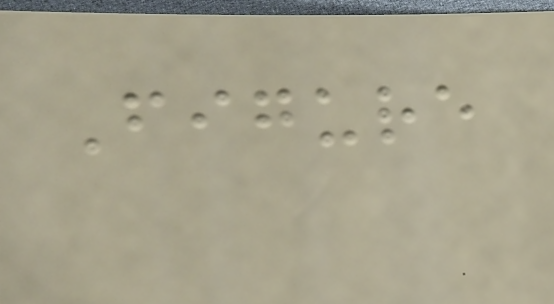Figure
